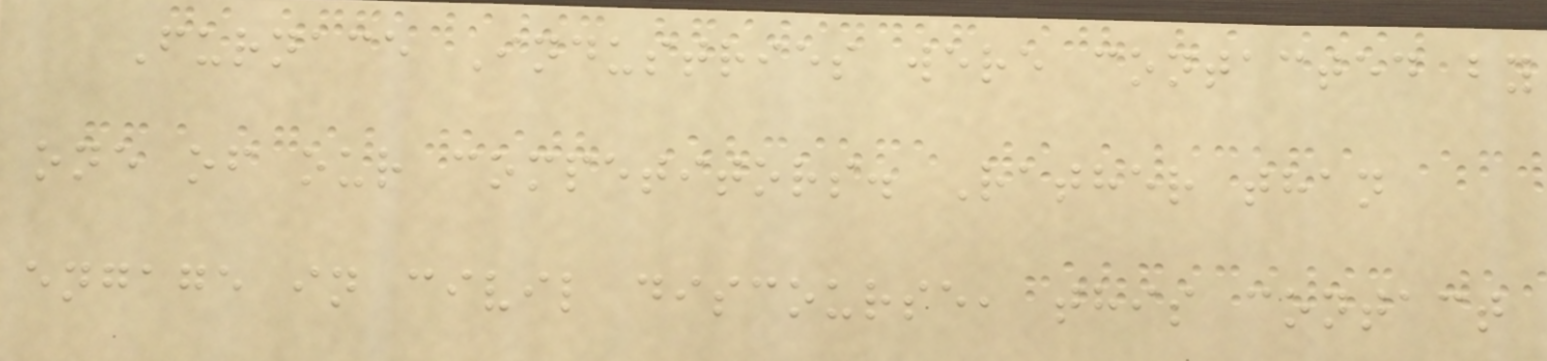Furnace Industries were contacted by
one of our competitors. Rather than
engage in civil discourse, this contact
